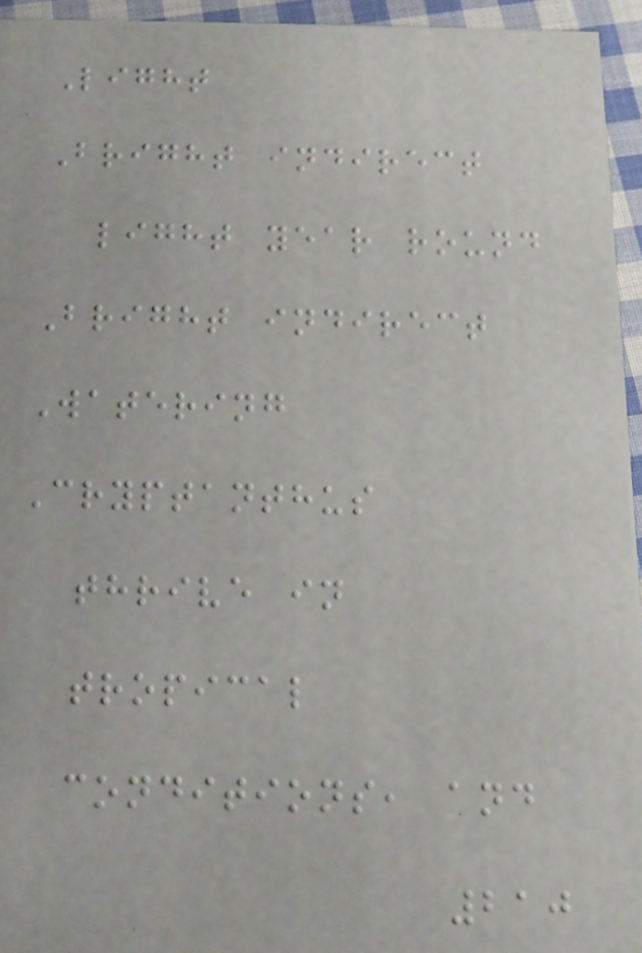Light
Bright indirect
light year round
Bright indirect
Watering
Cryptanthus
thrive in
tropical
conditions, and
210
